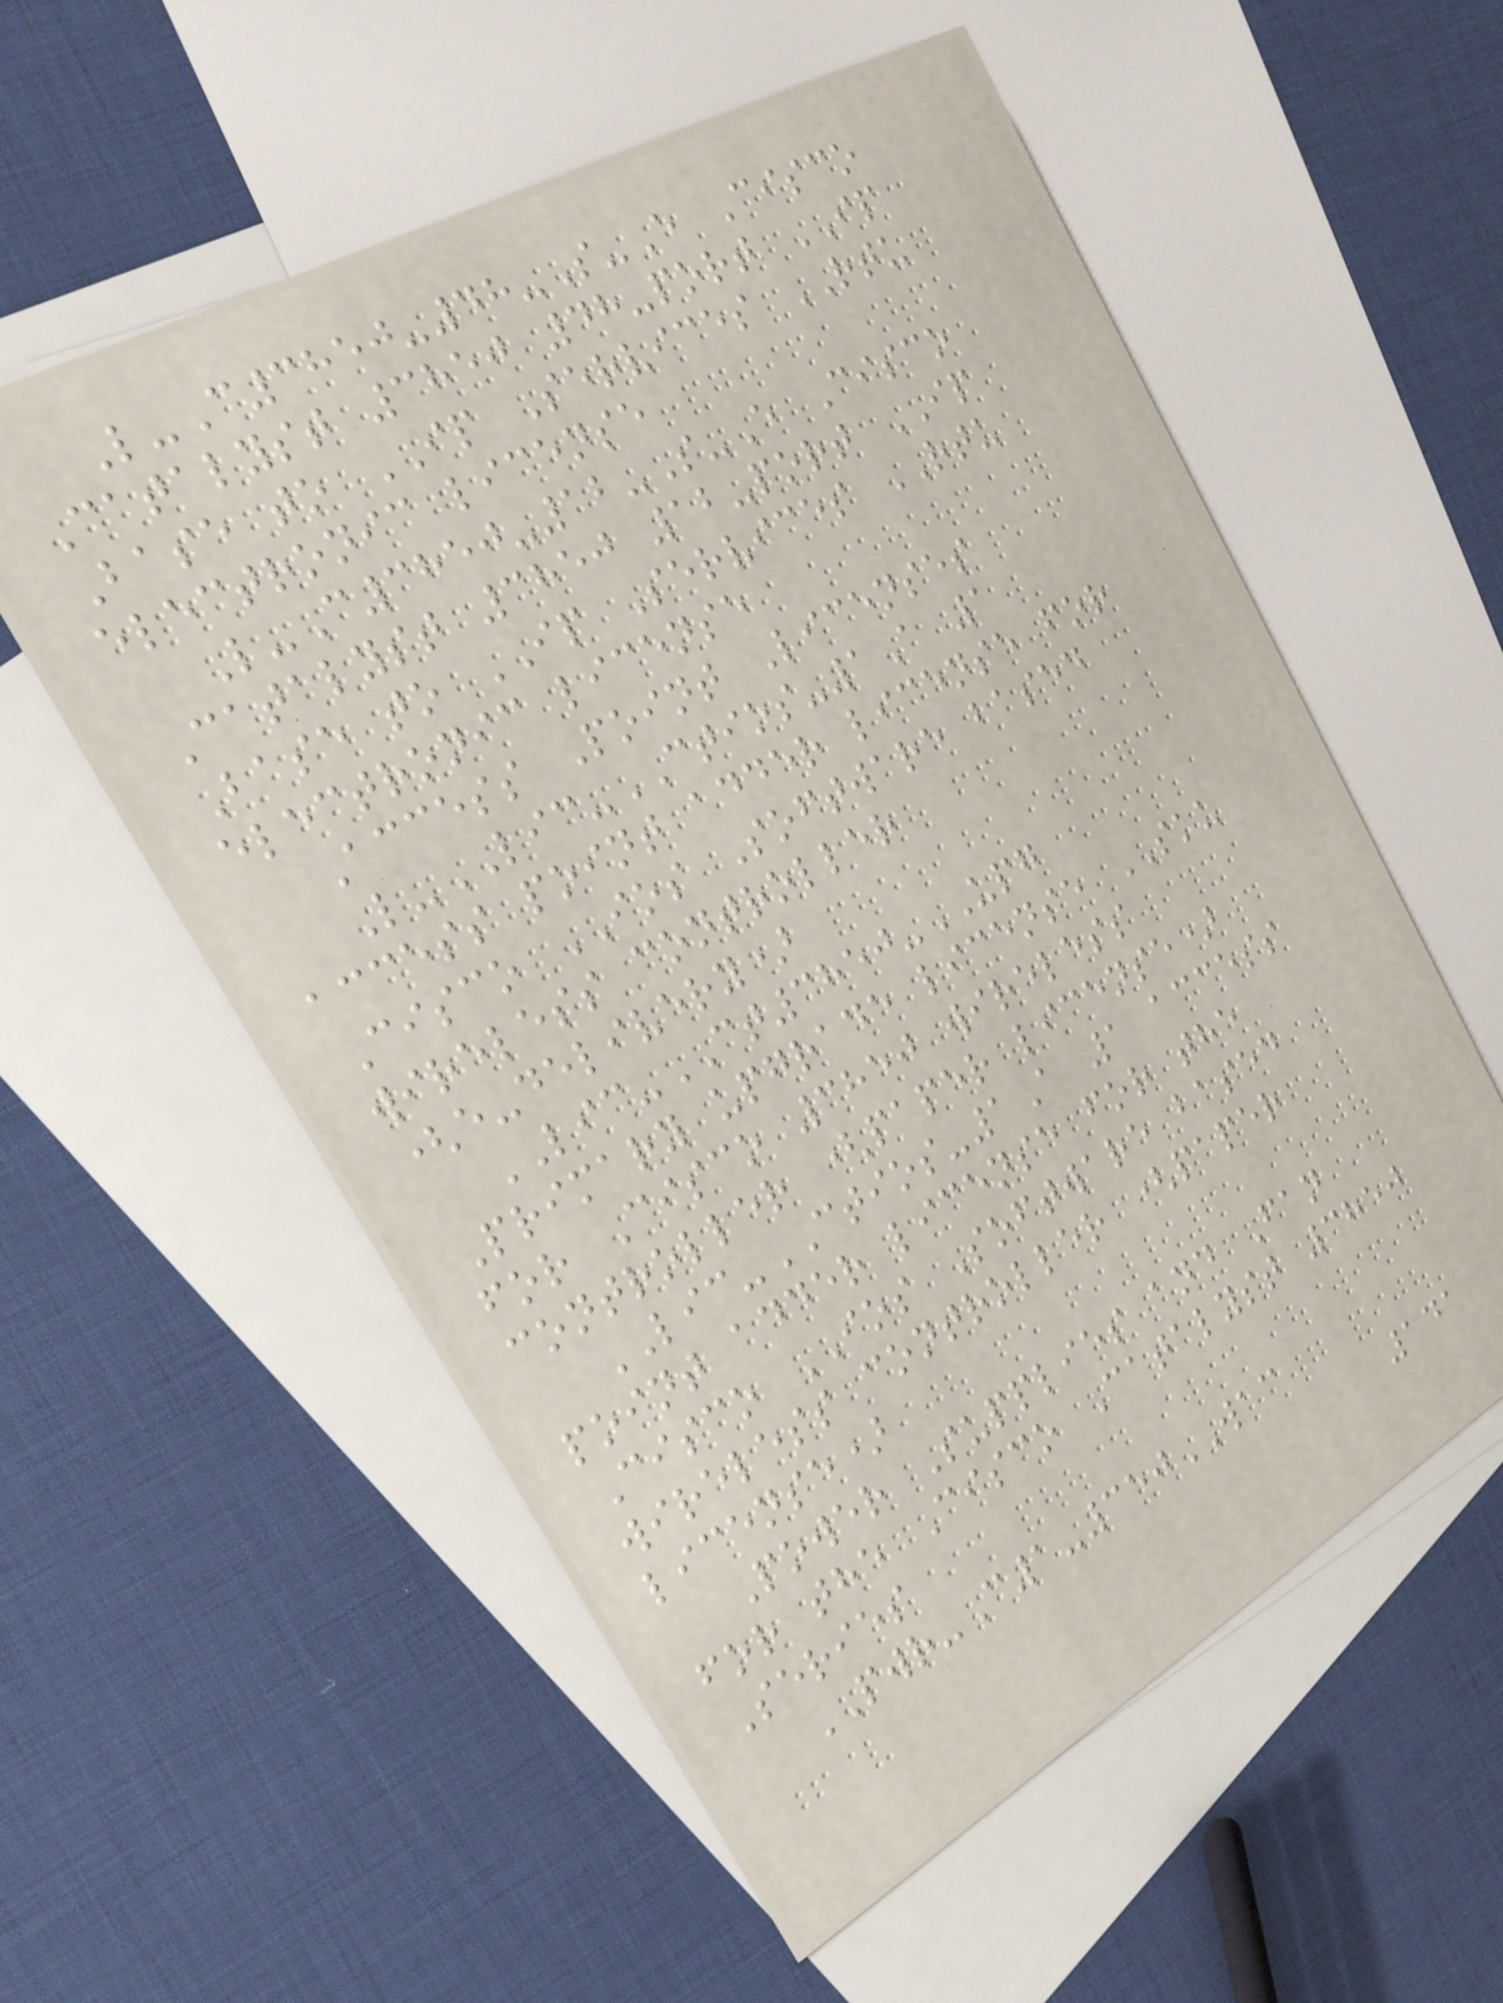L-C3850-48-S-E Cisco
Catalyst 3850 48-port IP
Base to IP Services RTU
electronic license
L-C3850-12-S-E Cisco
Catalyst 3850 12-port IP
Base to IP Services RTU
electronic license
Access Point Licenses
L-LIC-CTIOS-1A 1
access point adder license for
Cisco IOS Software based
wireless controller
(e-delivery)
LIC-CT3850-UPG
Primary upgrade license SKU
for Cisco 3850 wireless
controller (paper license)
LIC-CTIOS-1A 1 access
point adder license for the
Cisco IOS Software based
wireless controller (paper
license)
Power Supplies and Fan
for the Cisco Catalyst 3850
Series
PWR-C1-350WAC
141
